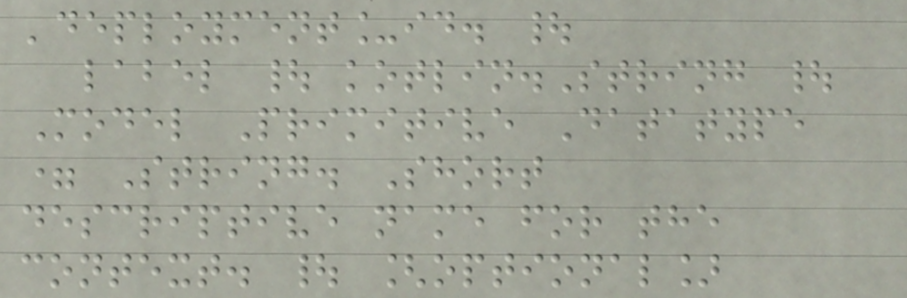'deployment_id. |
label | kotlin.String |
Model Primitive Datatype
= String. Short
descriptive name for the
context. | [optional]
